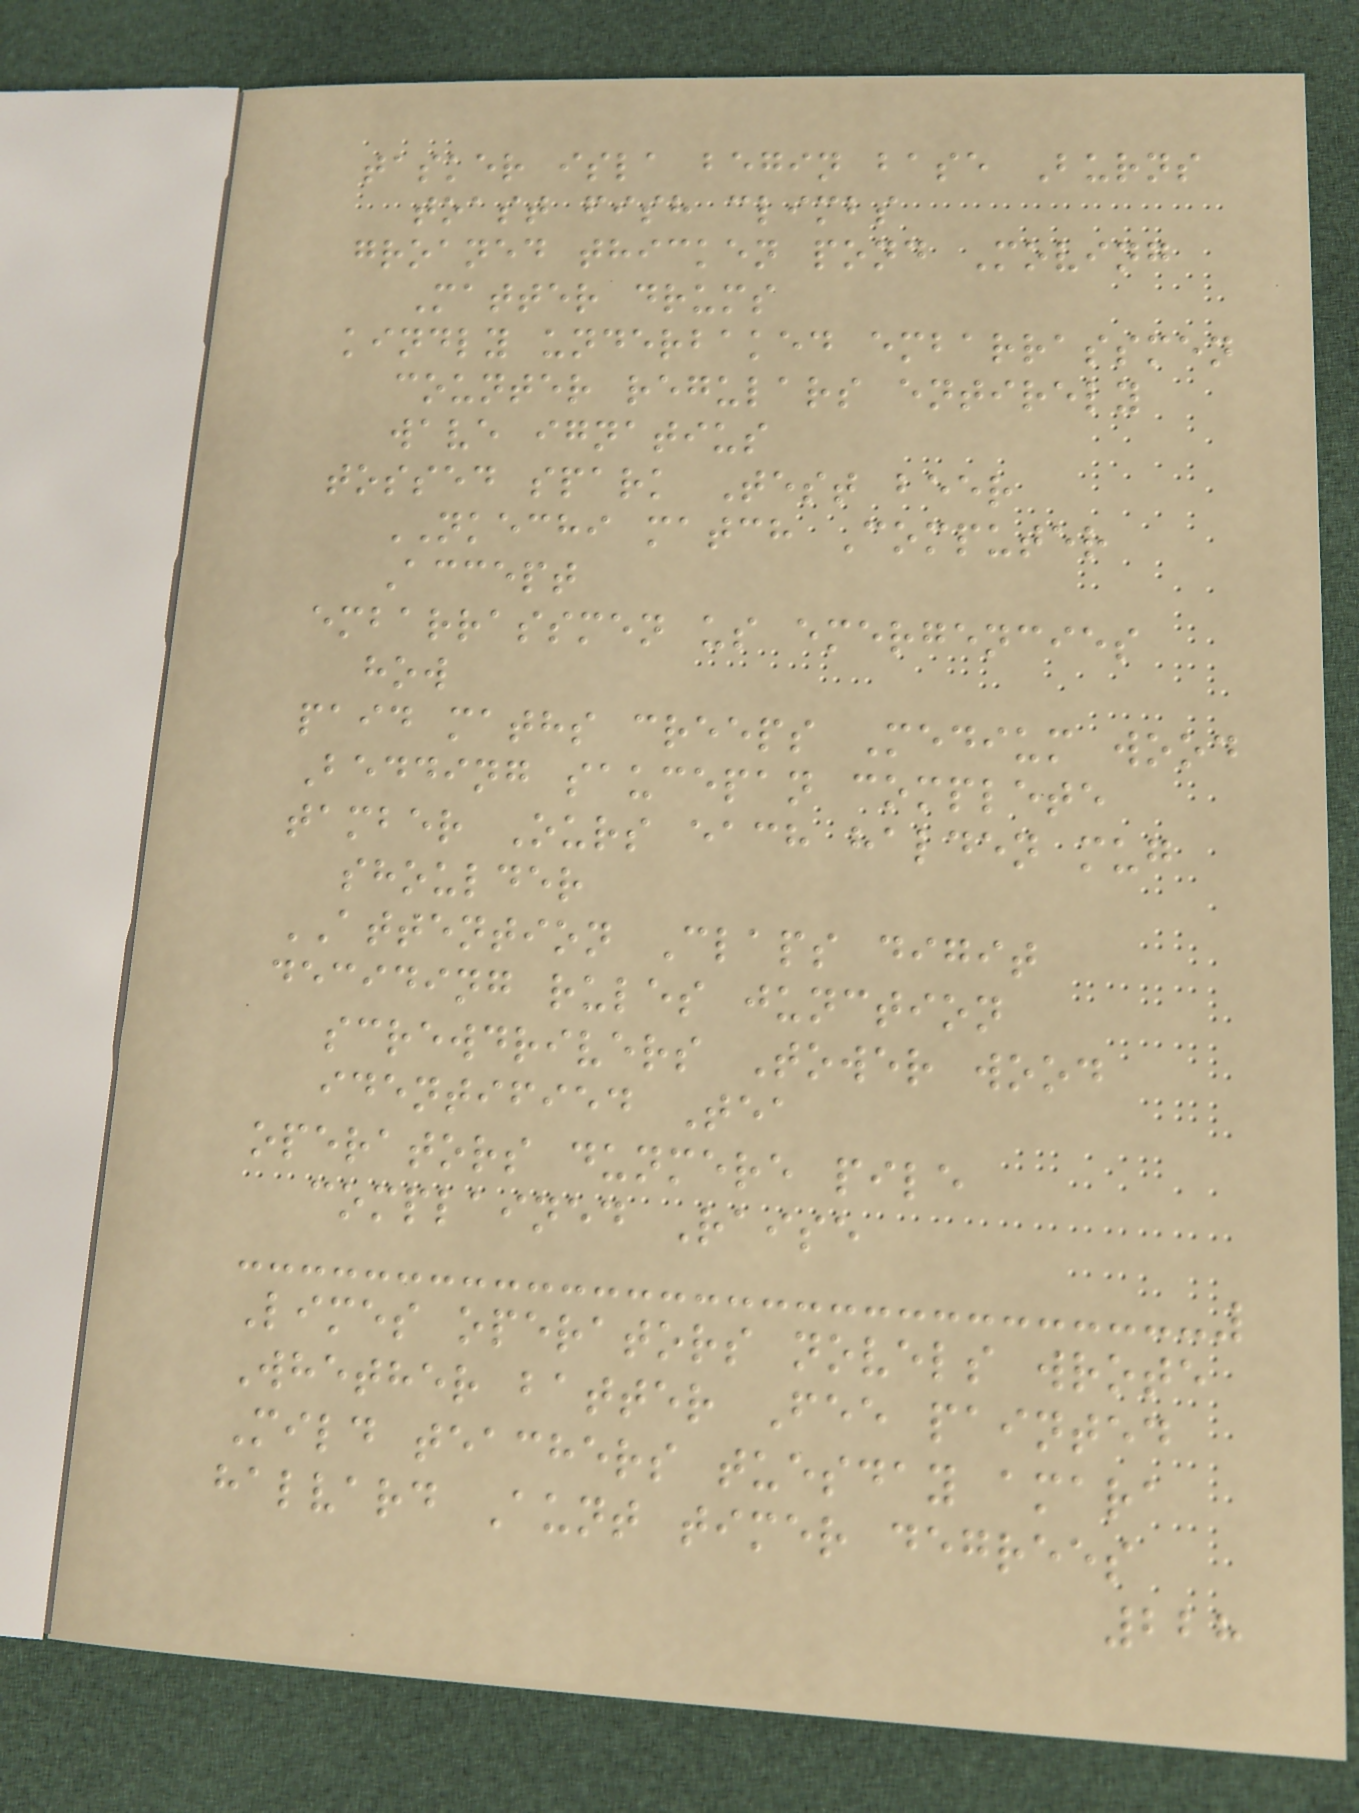tasker isla begin base Burns
toast fish climbs
groaned thicken pond Moving
Matter drums
kindly underbaked embarrassmen
counter regulars entirely
wave ignatius
tossed spark Test beer
NKECHI match Computer
Accept
embarrassmen us emergencies
how
paid maths creeps Medium wood
Bedding saucepan complete
tamber Ours each halden mug
shoulder
ATTENTION Claps digit
deciding rules junction
screwdrivers Tower wood
identified Tea
operators dunmere pile
complained Raise
Limes operators novels wrote
Whether batter Fee painted
Mild teachers tuesday amara
halvard Aunt timer degrees
228
